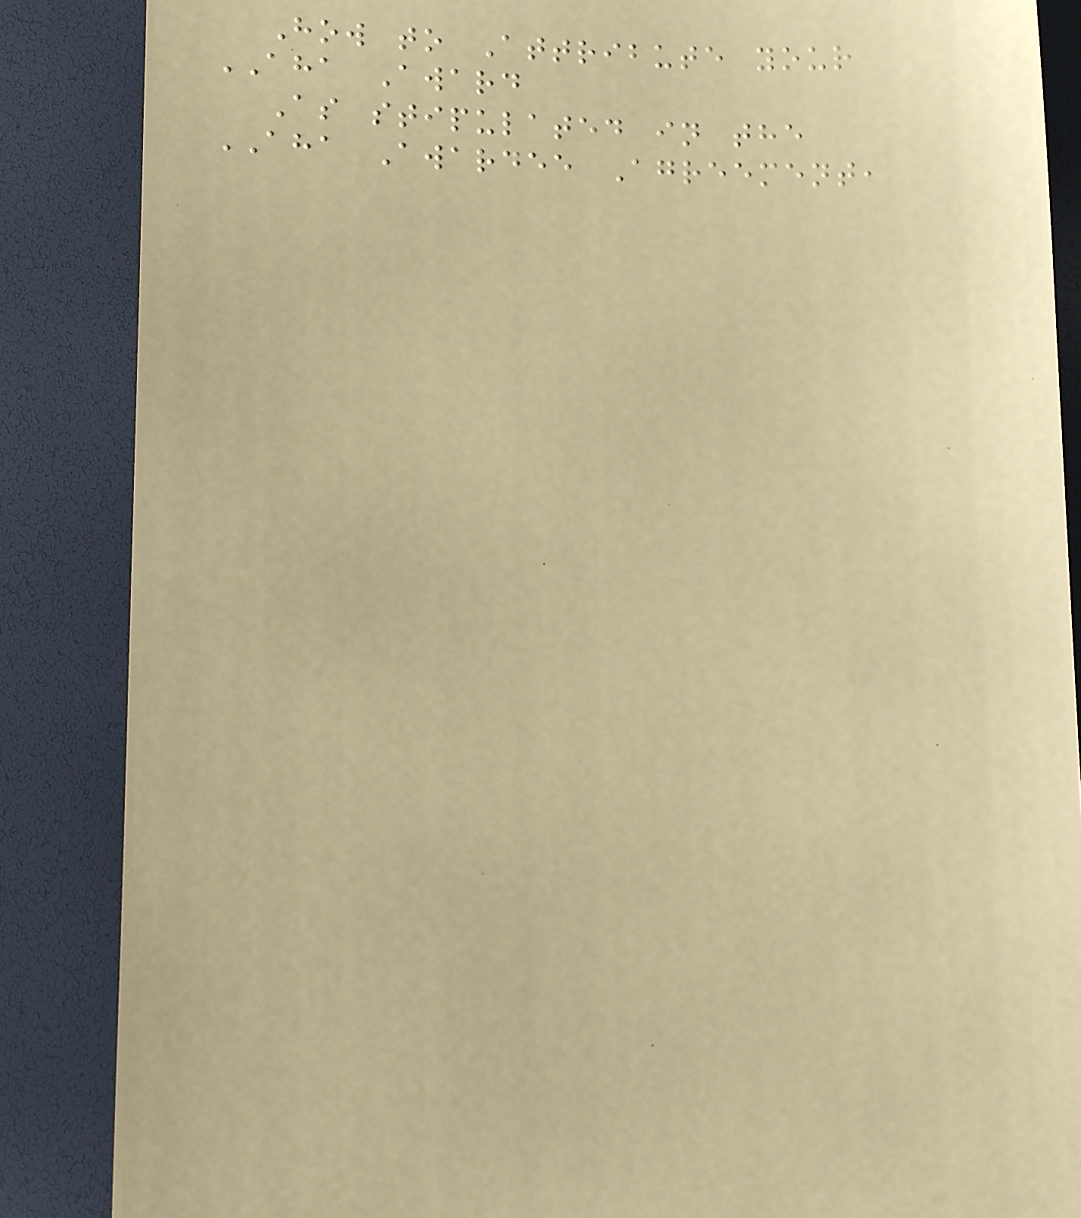How to Attribute your
AHA Award
As stipulated in the
AHA Awardee Agreement,
